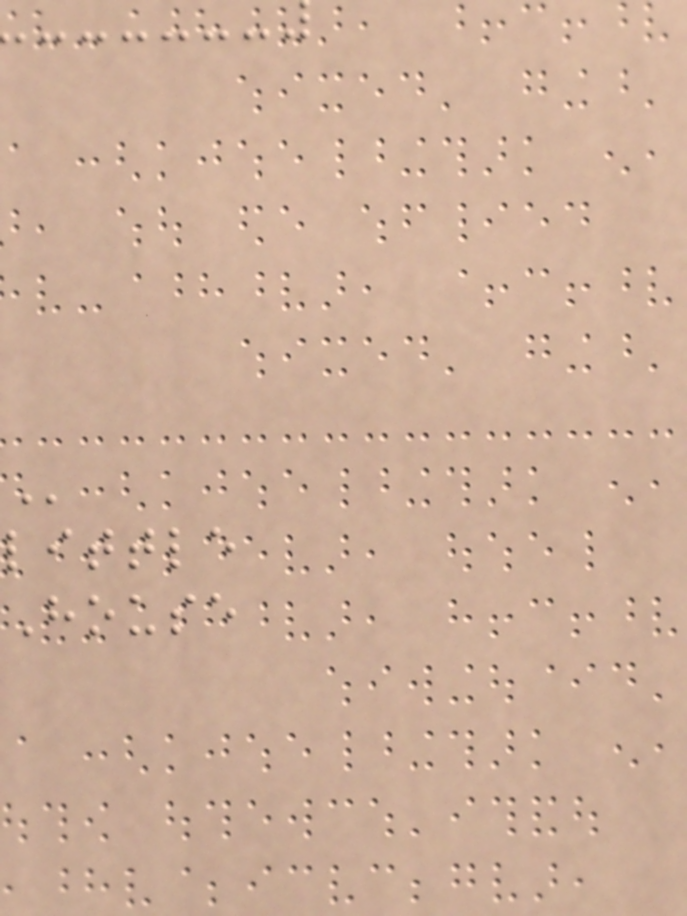little
house
